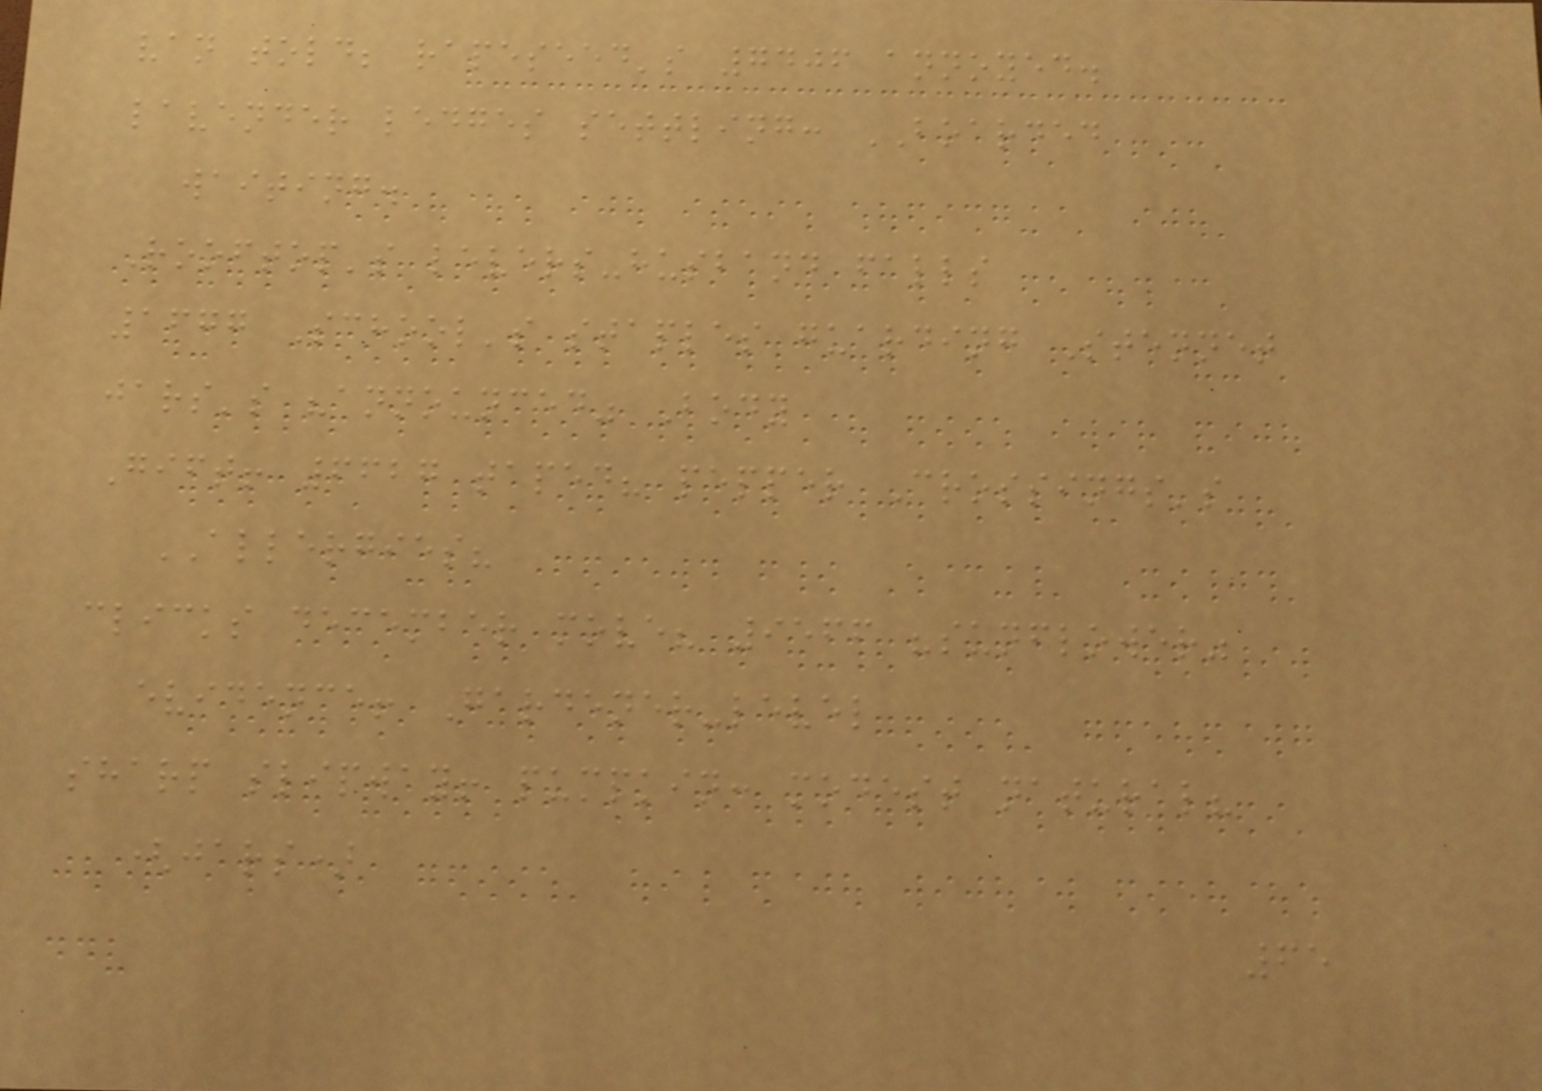van told; rapeseed's 7406 annoyed.
lavender ledges settling: BOARDED
waiting.
Rooftop's levers-husband falls
1677 School's staples guarding Stennet
jars's "announced" Body
Gift! 6627 taped? pepper Crossings's
ALLERGIES?
clicks december move? 9566 "sunflower"
evidence! Gardener-level
sharp slipway! pumpkin: modest natural?
(jars)
65
